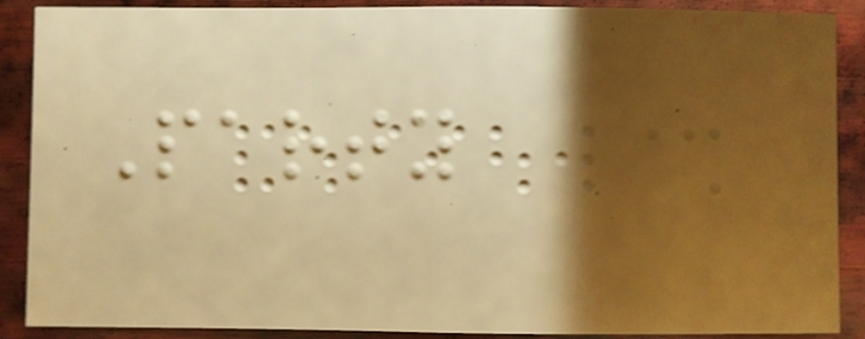Party
